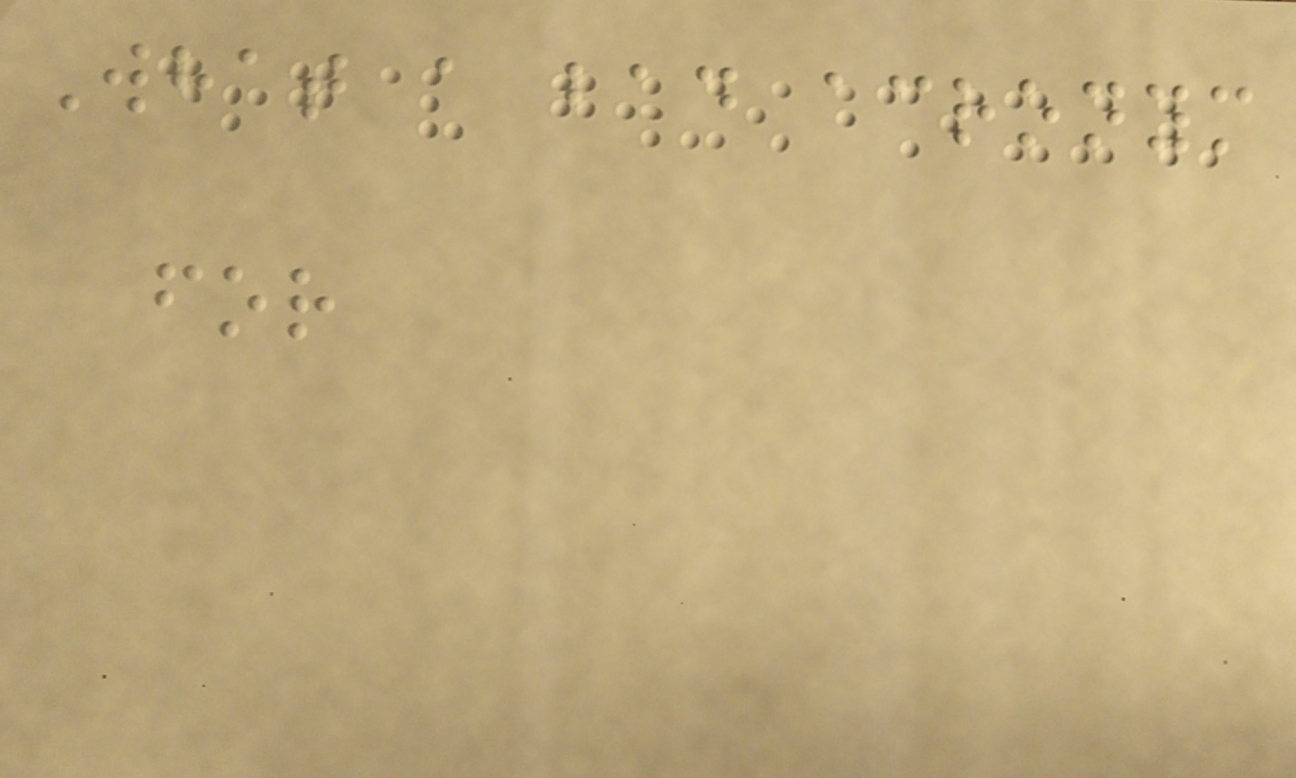What a bad acronym
for
